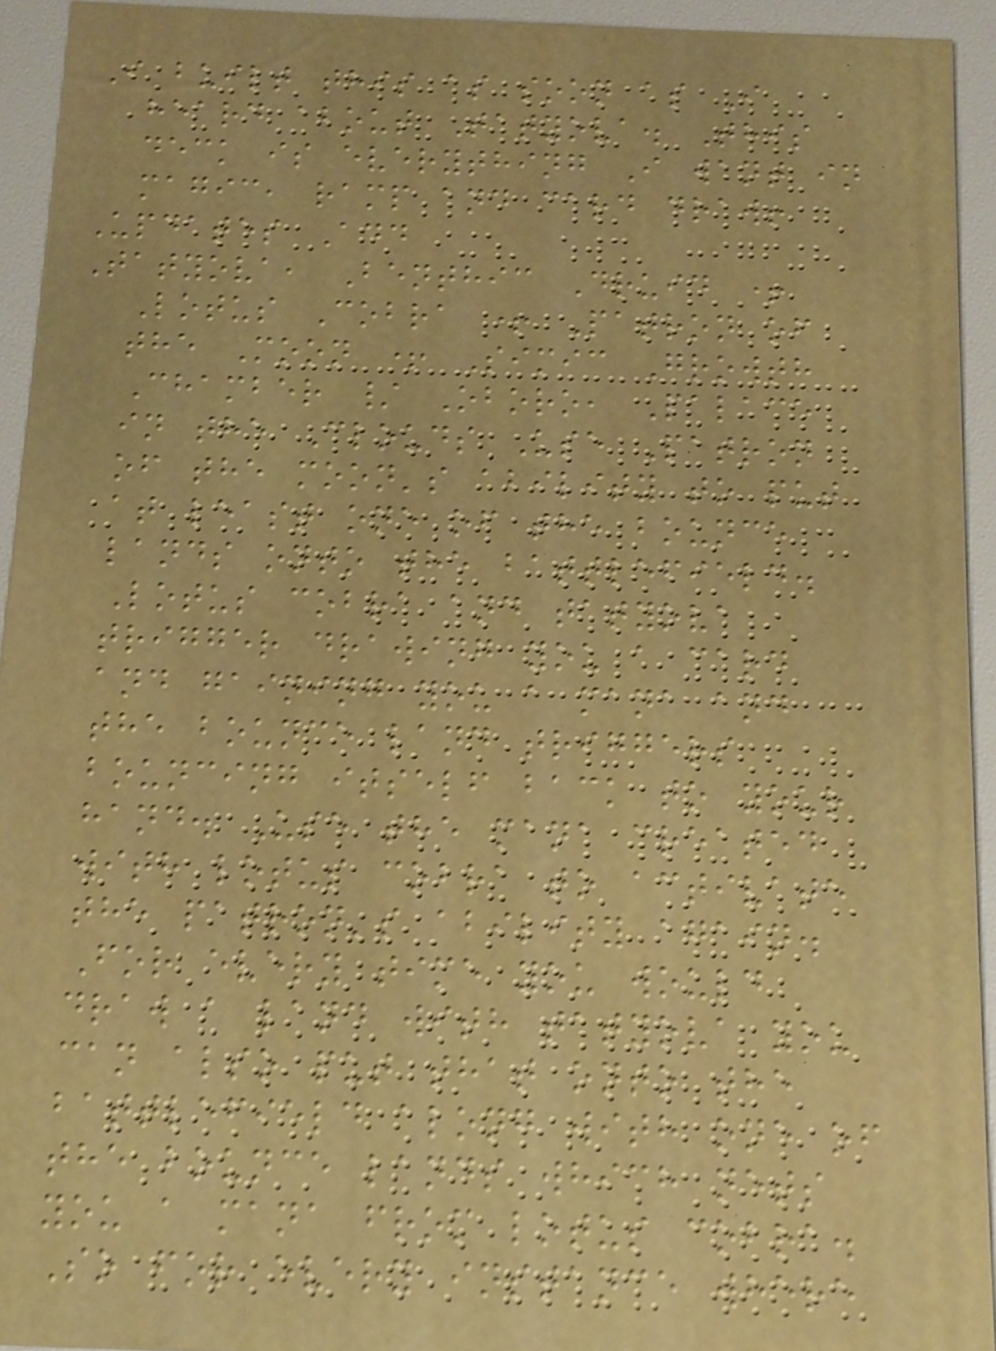I built this as soon as I
heard about Tatyova. This
deck is everything I want in
magic, ramp and card draw!
Updates Add
Tatyova, Benthic Druid +
Lotus Cobra + Patron of
the Moon + Simic Growth
Chamber / Oboro, Palace
in the Clouds Use Patron
of the moon's ability to put
at least one of the bounce
lands onto the battlefield.
Lotus cobra and tatyova
trigger drawing you a card
and gaining you a mana and
the bounce land triggers
bouncing itself back to your
hand. Use the mana created
with lotus cobra to activate
the patron's ability again.
For every time you would
draw a land with tatyova you
can also put that onto the
battlefield along with one of
the bounce lands which nets
you a mana from lotus cobra.
So for every instance where
